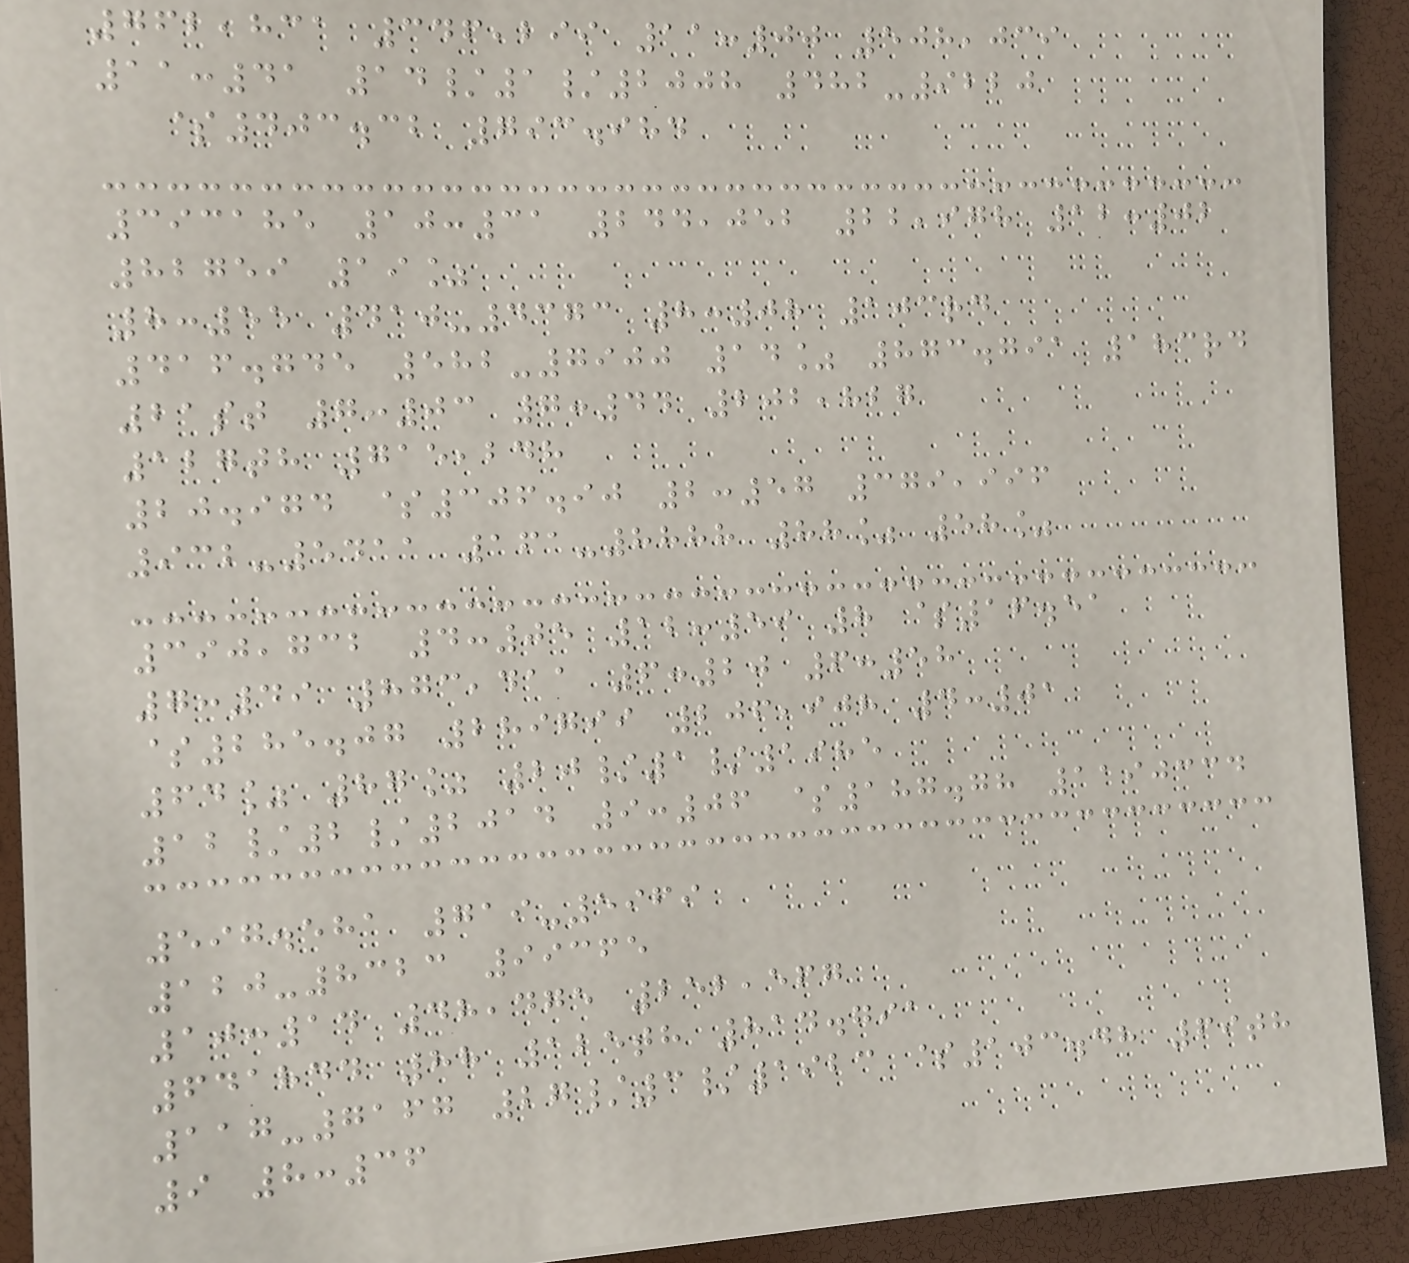762,831 346,299 11:00 508,039
11:41 14/1/2008 482-9220
$403.32 793.984
393185 10:31 244,052 22,978 12:02
82759 19%
8:55 410-4373 8:08 103rd
416.745 582-7900 14% 873.791 183rd
21st 7:03 7:44 202,827
127th 715,248
20.974 $306.90 2:57 379,996
932-5411 161-8888 88% 58%
390,732 4:05 12:59 8 $16.51
7:49 873,411 6:20 6:58
$285.07 289799 206,908 4:01
64% 87% 20/1/1985
12/2/2014 9:06 $187.78 1190334
597.581 719-5969
120-8323 99365
10:14 48,475 252,567
641844 88 125th 814.791
117-7167 27/3/1923 $103.48 69th
9 8:36
